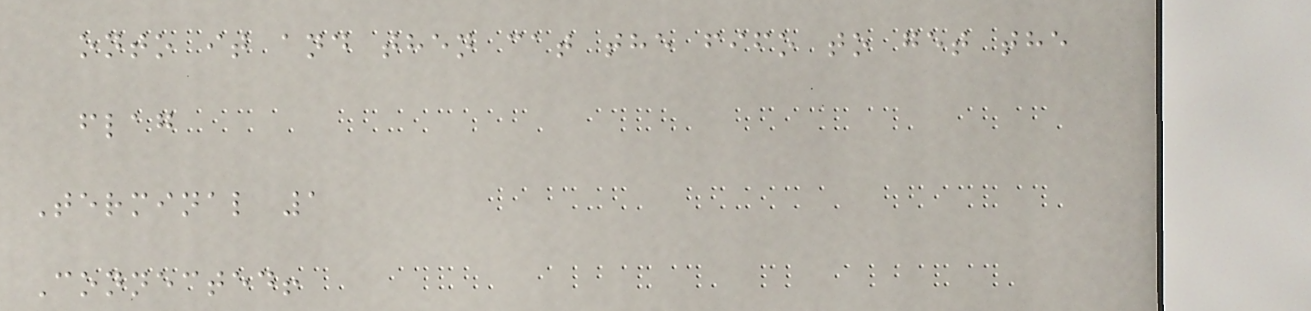onto it and then cat the fifo to get the
flag
Terminal 1
Connected!
